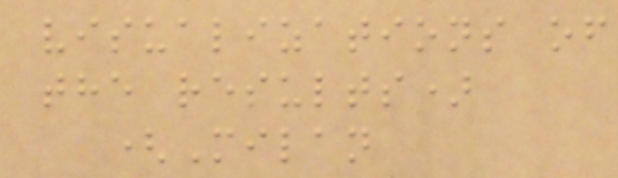visualizations of
the results)
(Milan
